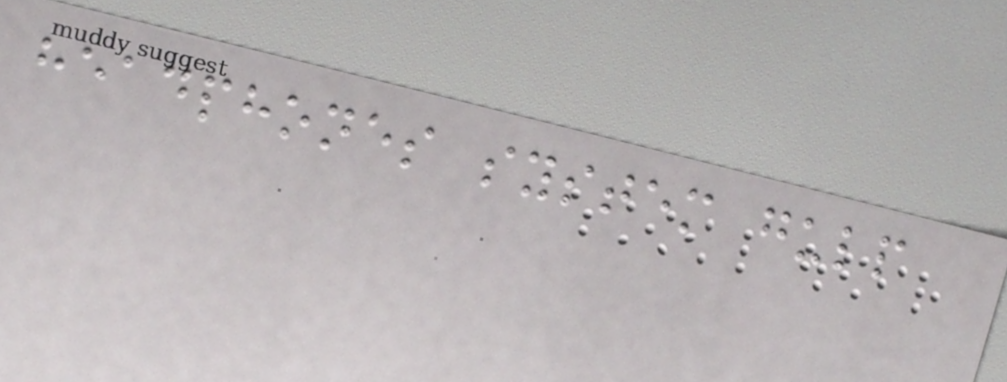headphones system gulp
